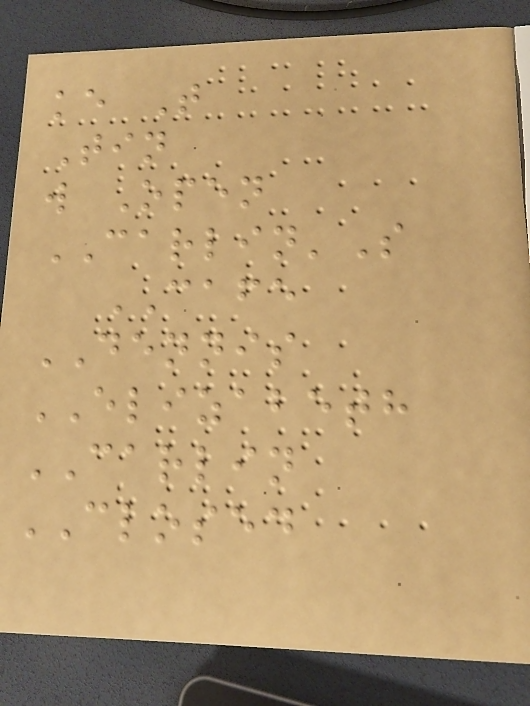ke T
Tin
w Open
CARLIN'S
CAFE
DENNIS
ELIZABETH
CARLIN
CLOSED
